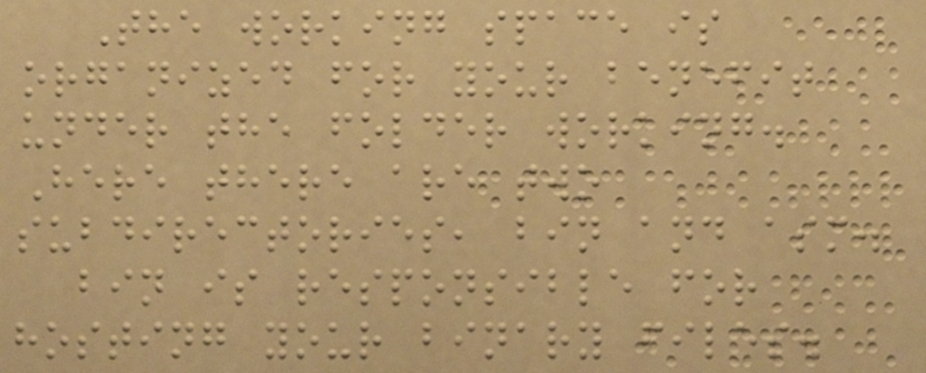The working space is
organized for your benefit
under the folder working.
Here there are two
subdirectories, bin and asm.
bin is responsible for
hosting your binary files.
